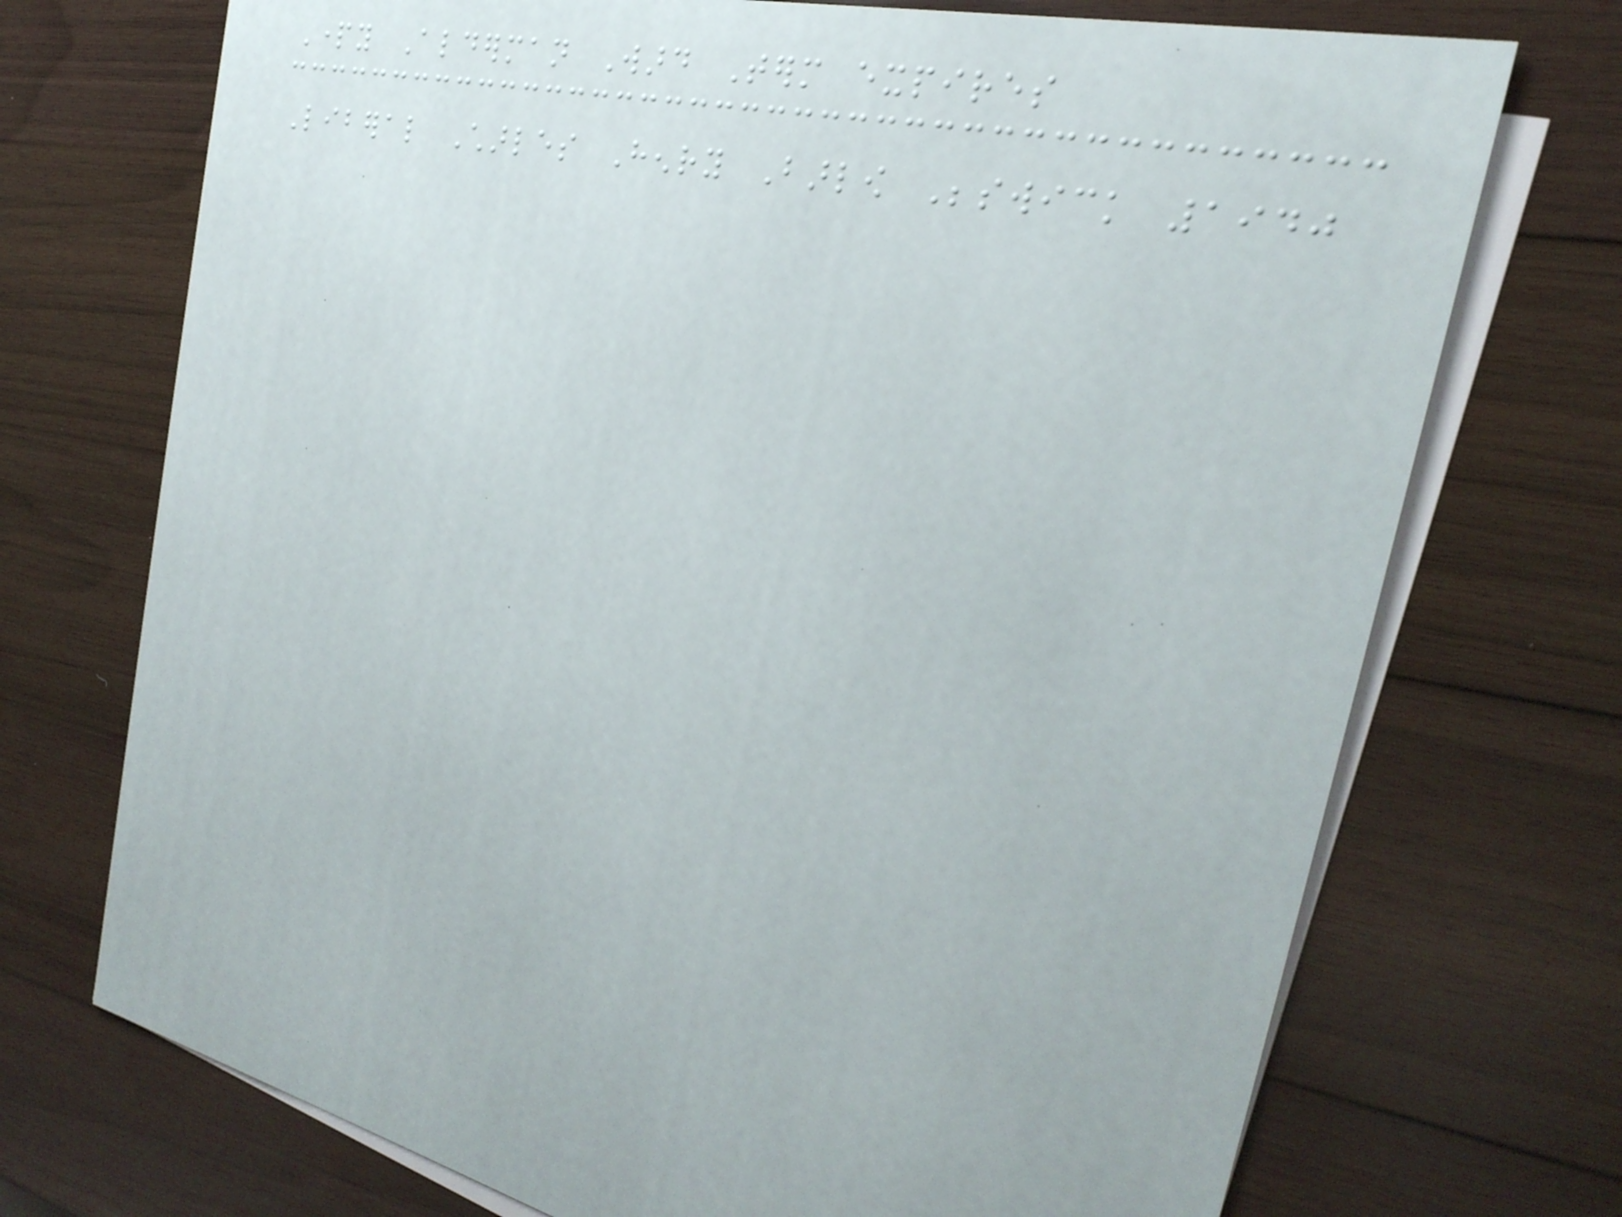Party Alderman Ward Term expires
Liberal Charles Henry Barlow Beswick 1940
